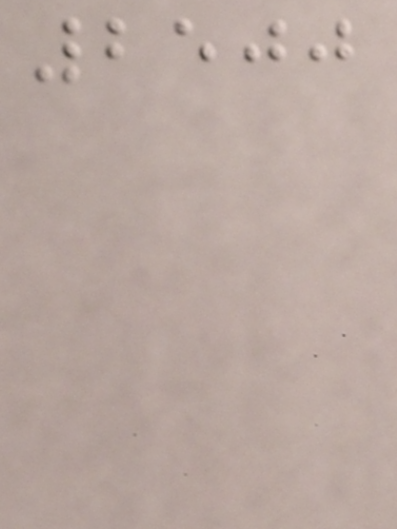2500
